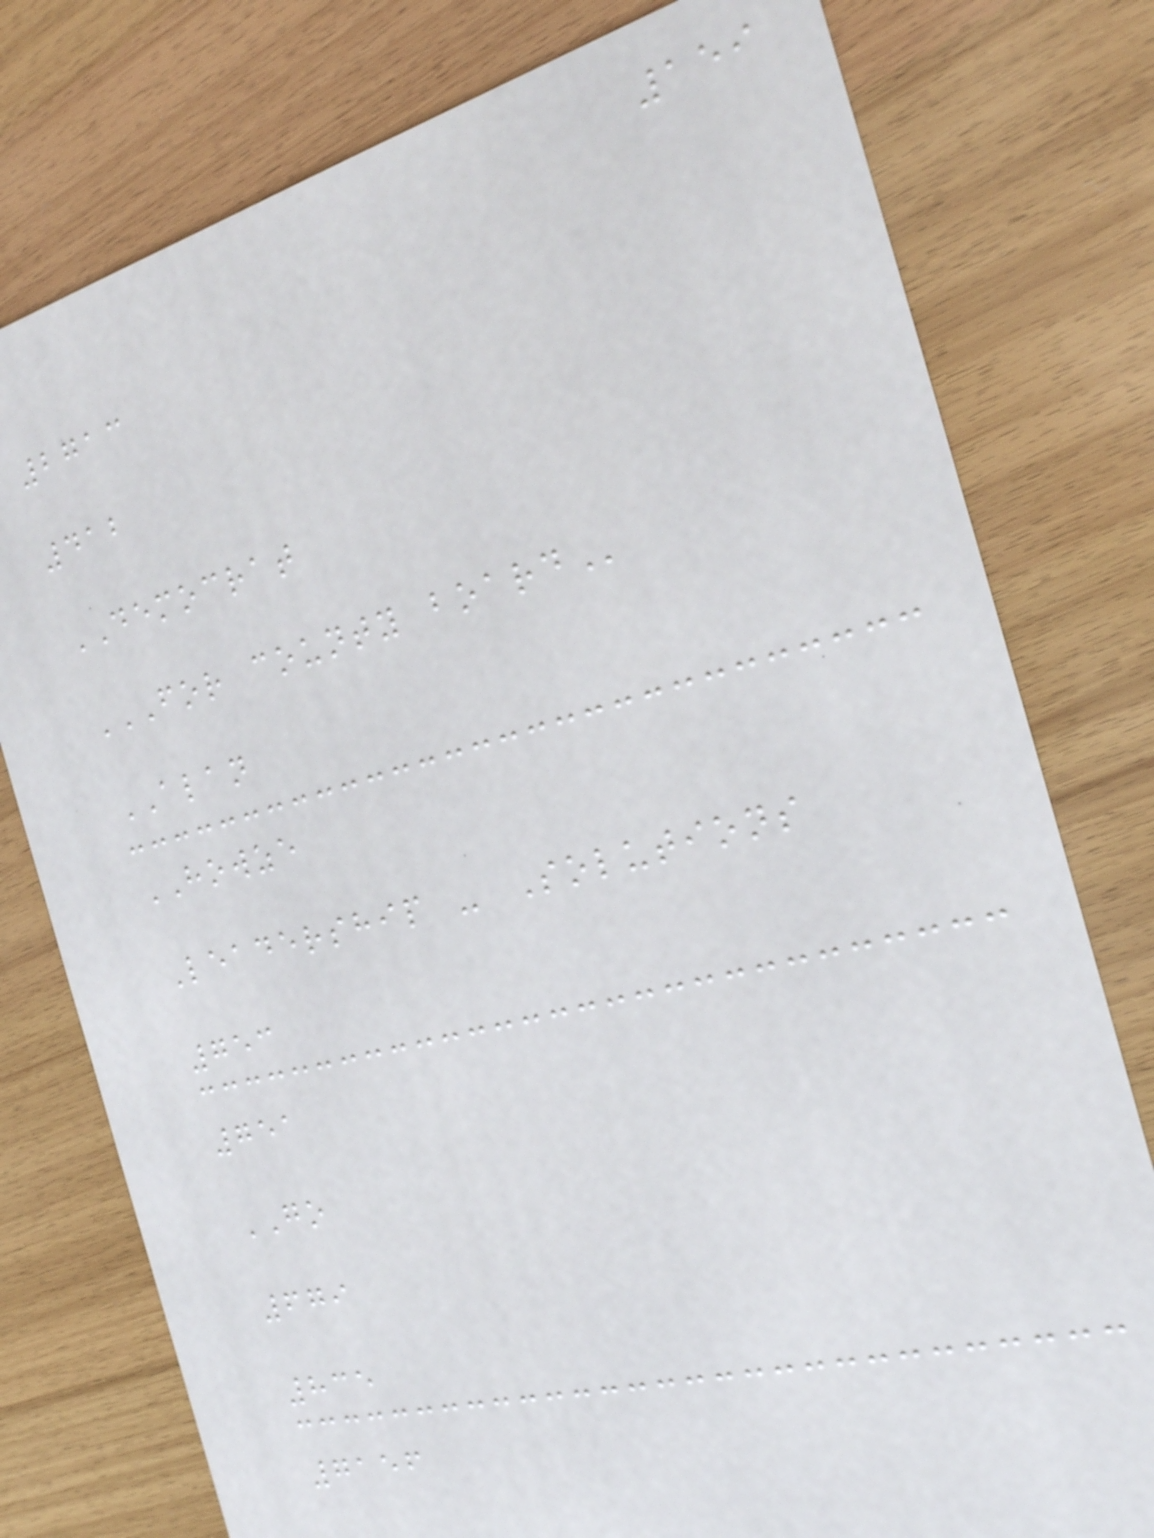159
2713
412
DEMOCRAT
FOR COUNTY BOARD
ALAN
HOWZE
Leadership - Solutions
753
751
GO
679
835
7156
